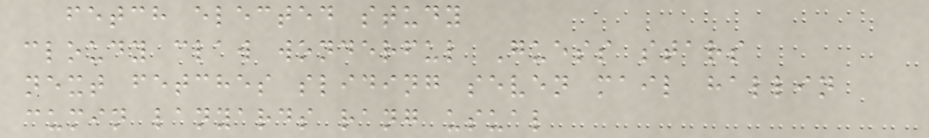fetch elected study
cloudy claw wonderful Guess stars
next fetches sliding seven mail hallin
cumin lanyards rang usual
